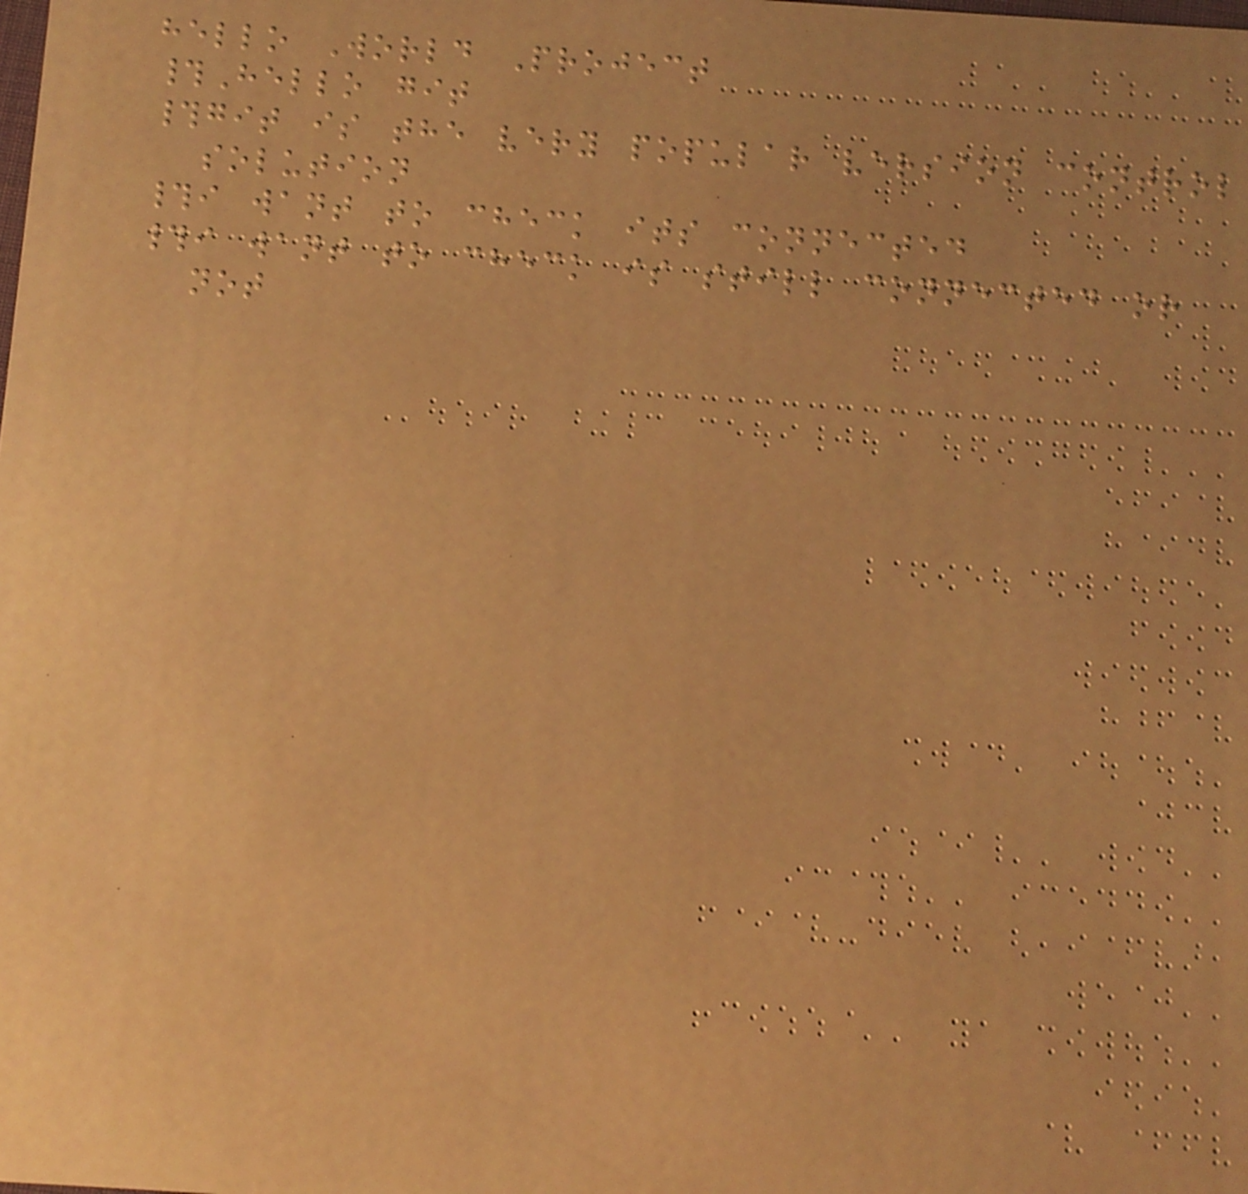hello World Project
#Hello git
#git is the very popular version control
solution
#i want to check its connected
#i want to check is still connected or
not
